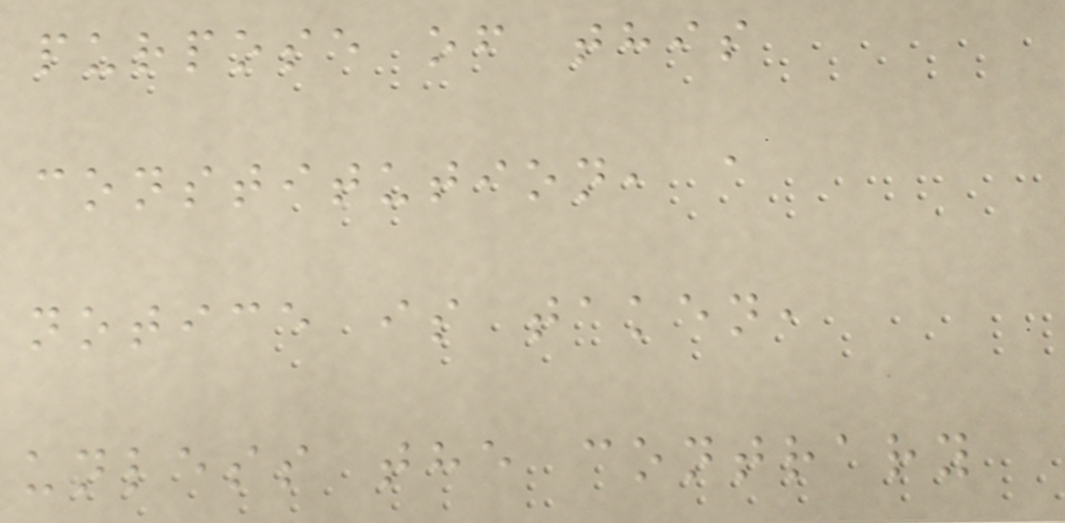purpose of this
constitution, a
notice is taken,
unless the contrary
